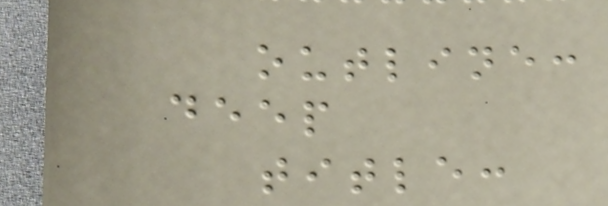outline:
deep
title:
